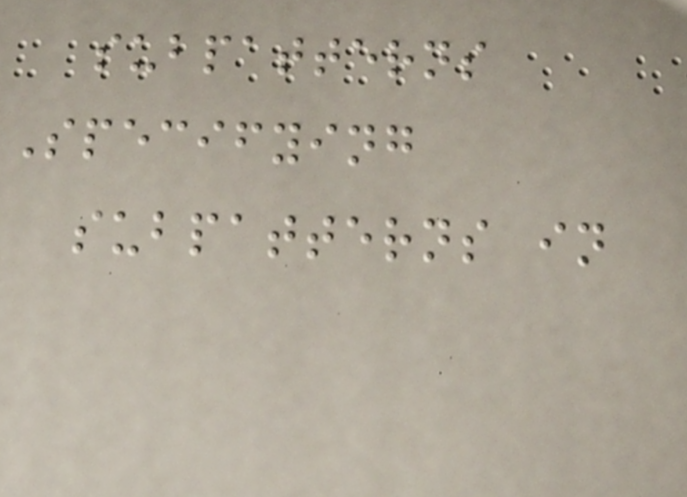subpatterns
Specifying
subpatterns in
